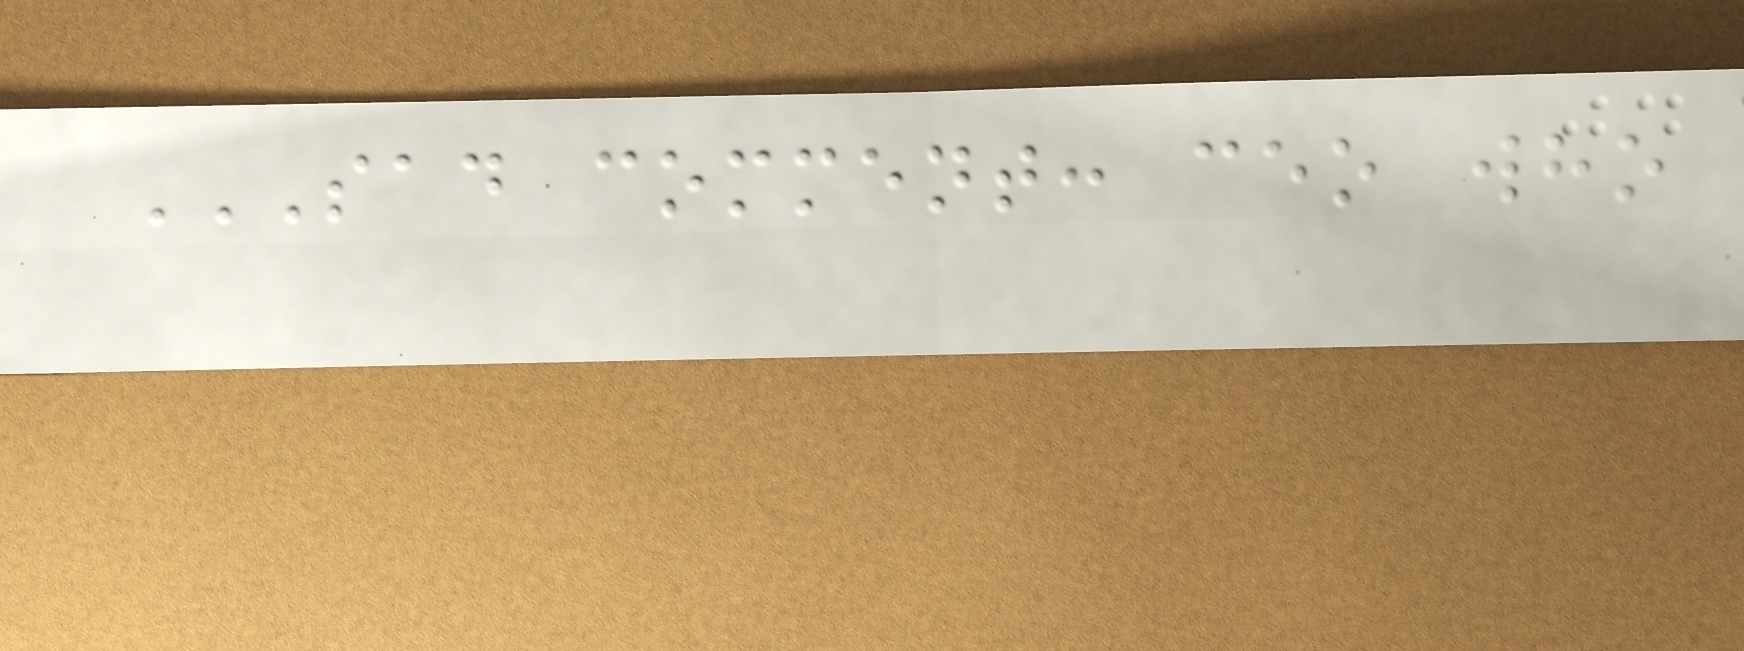SAD COMMENT: CEO WHO
